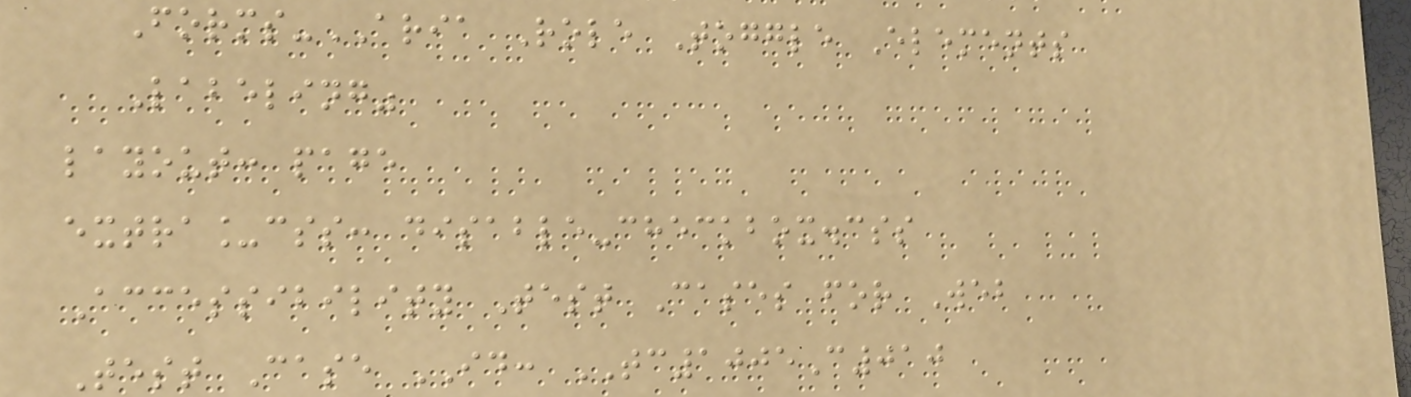Forms-ARIA Role Toggle Elements
Labeling"
layout: page
extra_css: disable-checkbox.css
Accessibility Test Cases for Web
Test Case ID: TC1005C010
